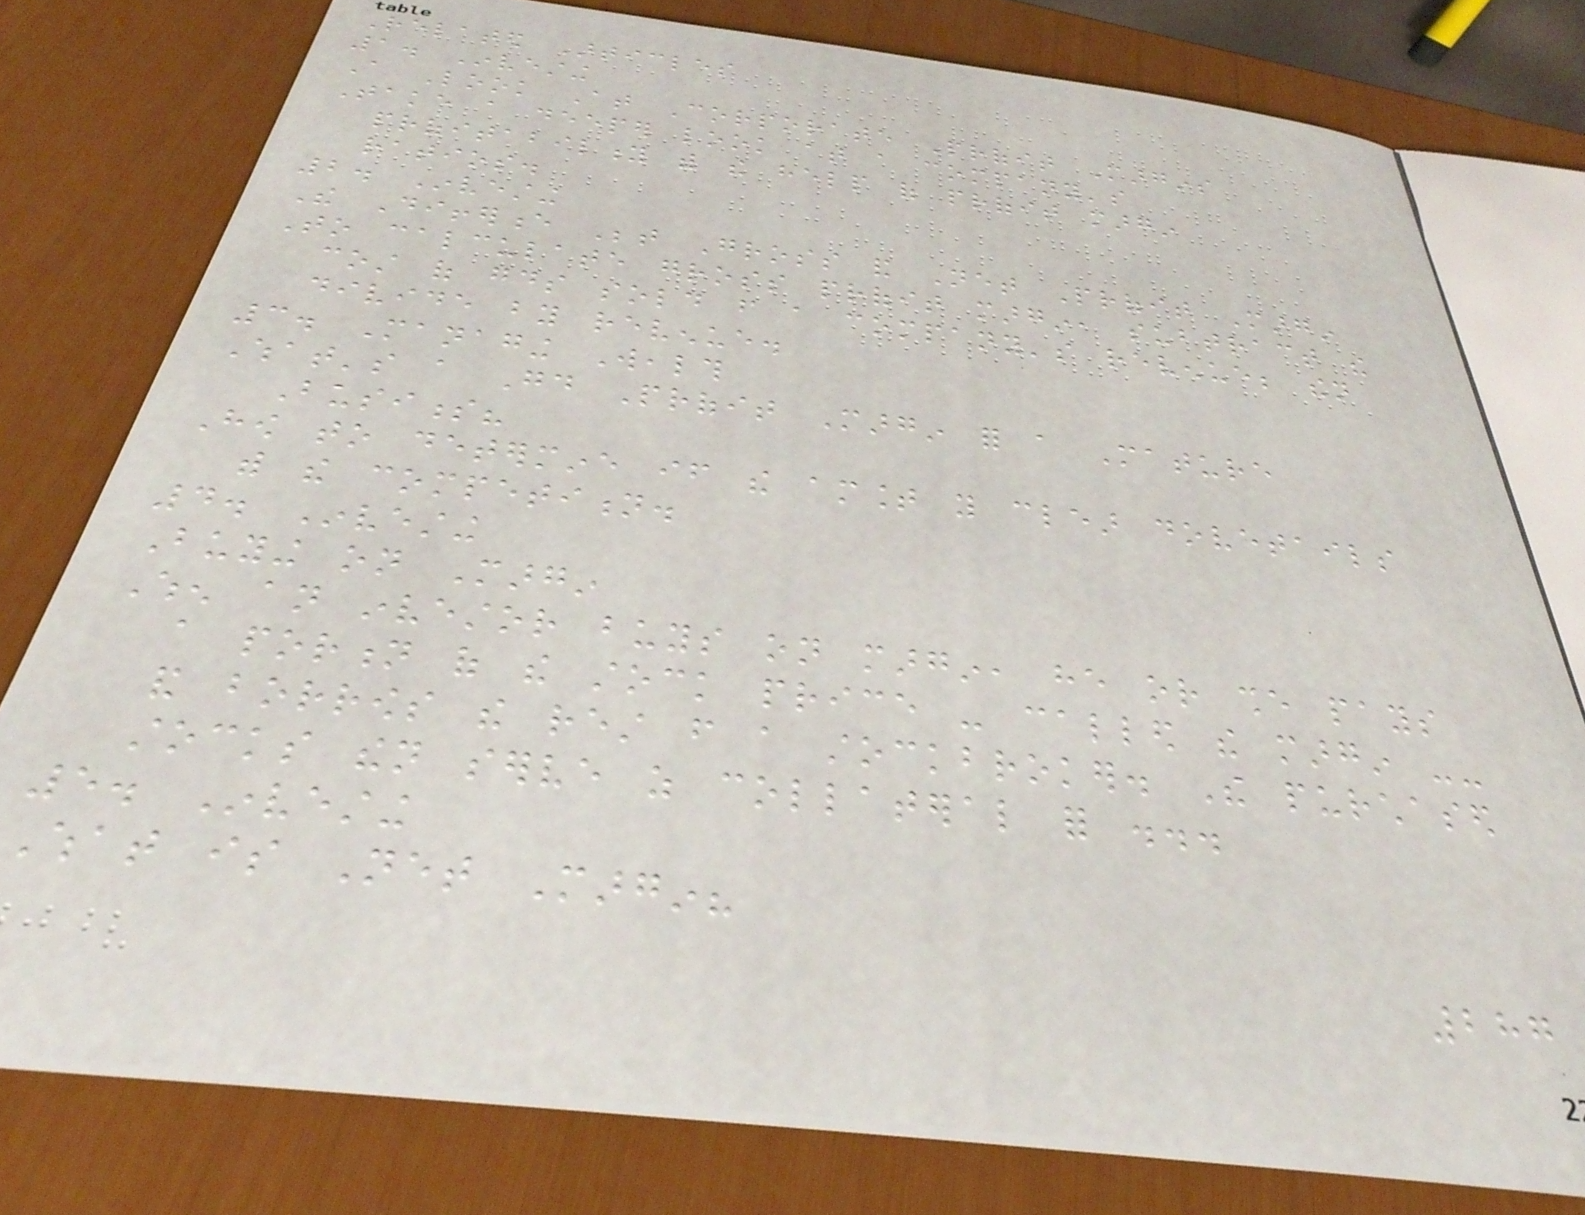Related Articles
1. Investing
A Look At Corporate Profit Margins
Take a deeper look at a company's
profitability with the help of profit margin
ratios.
2. Investing
The Difference Between Gross and Net Profit Margin
To calculate gross profit margin, subtract the
cost of goods sold from a company's revenue; then
divide by revenue.
3. Managing Wealth
What's a Good Profit Margin for a Mature
Business?
How to determine if the amount you clear dovetails
with the competition.
4. Investing
Buying on Margin
When an investor buys on margin, he or she pays
a portion of the stock price - called the margin --
and borrows the rest from a stockbroker. The purchased
stocks then serve as collateral for ...
5. Investing
What is Net Margin?
287
